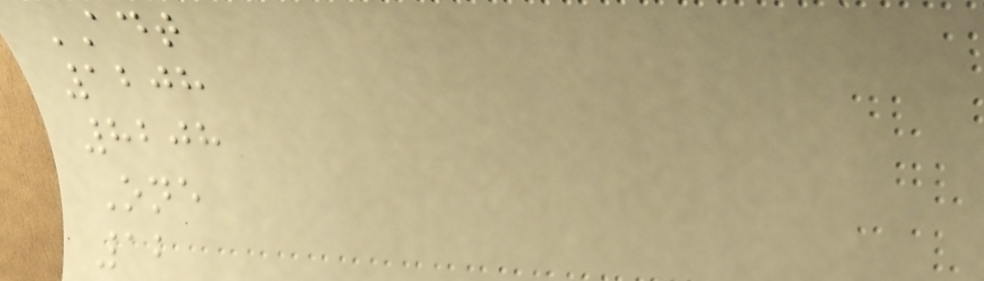ADT
1208
8208
One
12
